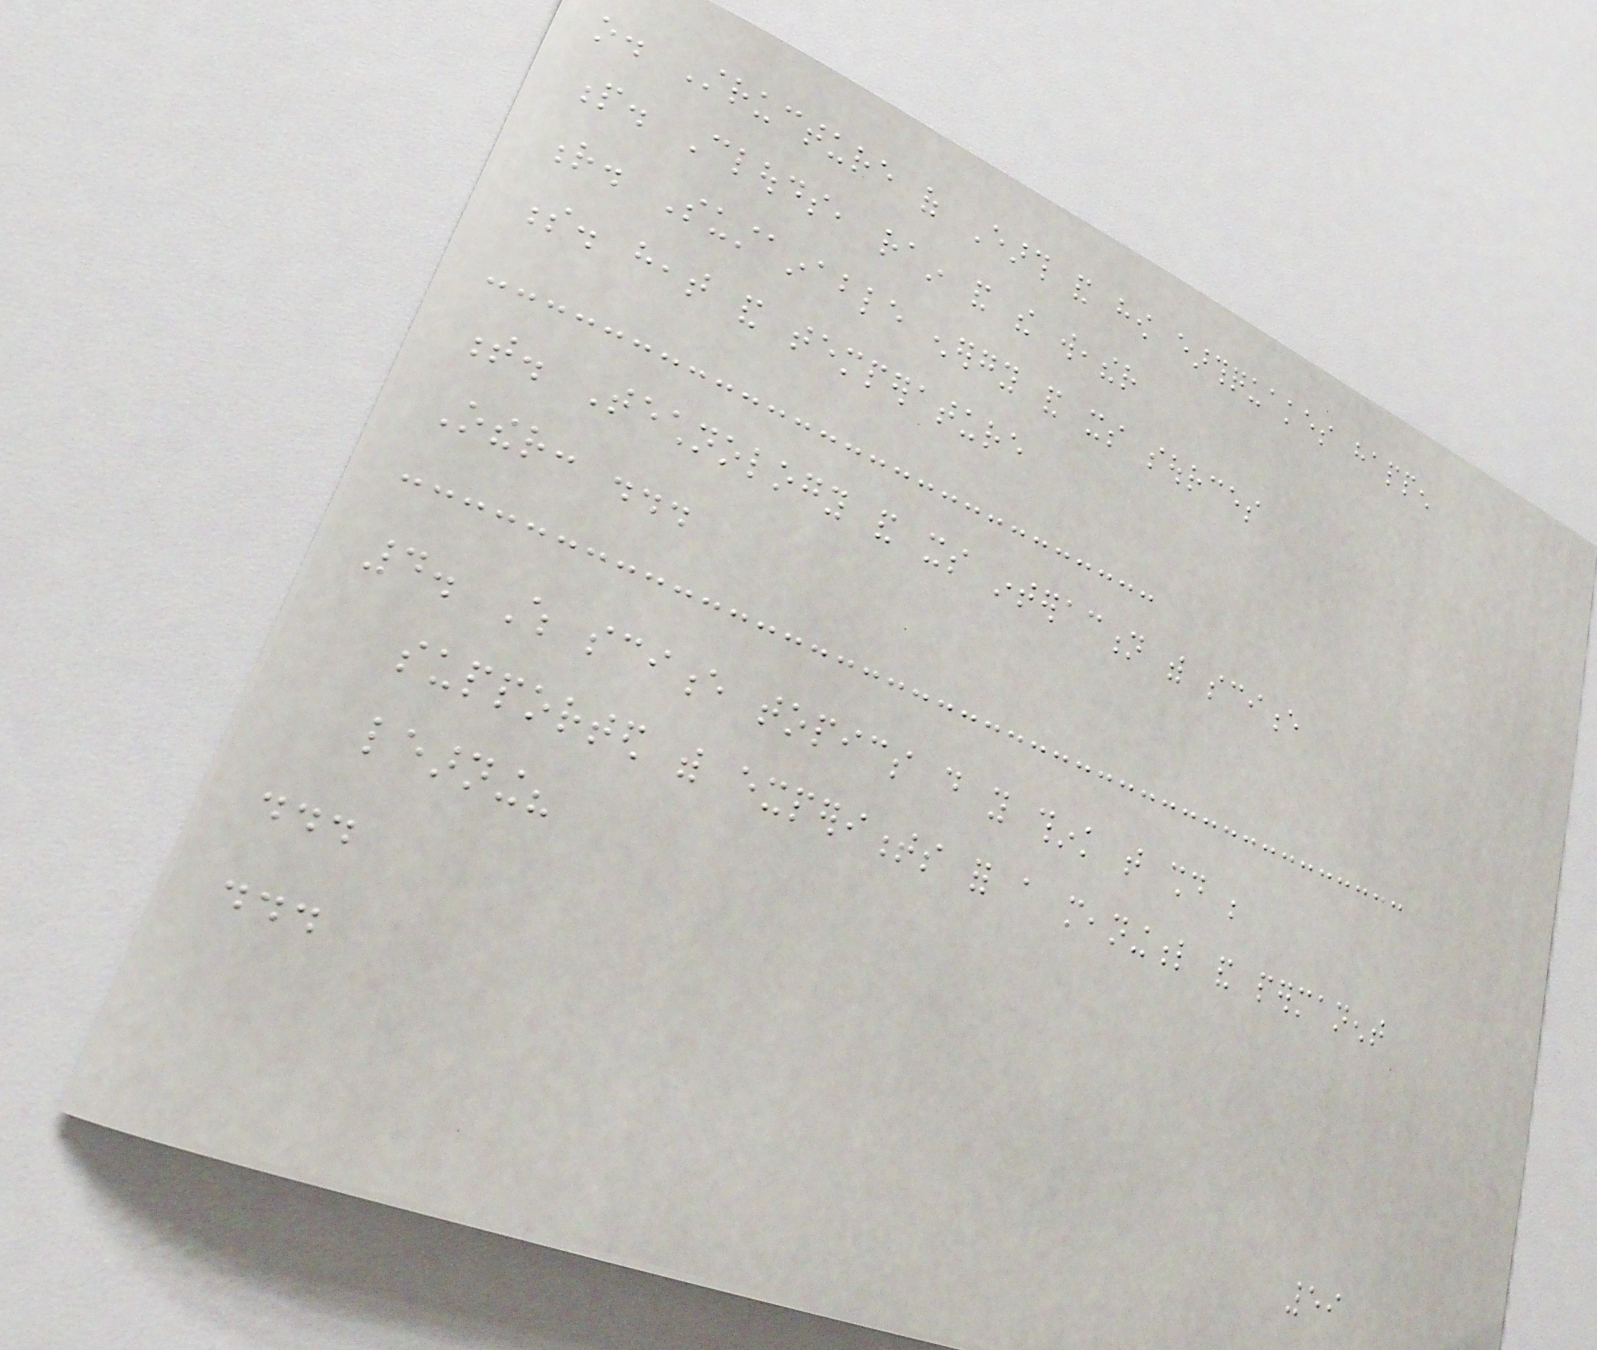o. Structure of Earth and how earthquakes happen
p. Clouds, rain and the weather
r. Sustainable energy and its sources
s. heat and temperature
t. Technology and its interaction with science
Other: ...
4. Which science topics do you think that should be
supported with experiments for a meaningful and permanent
learning?
...
...
59
